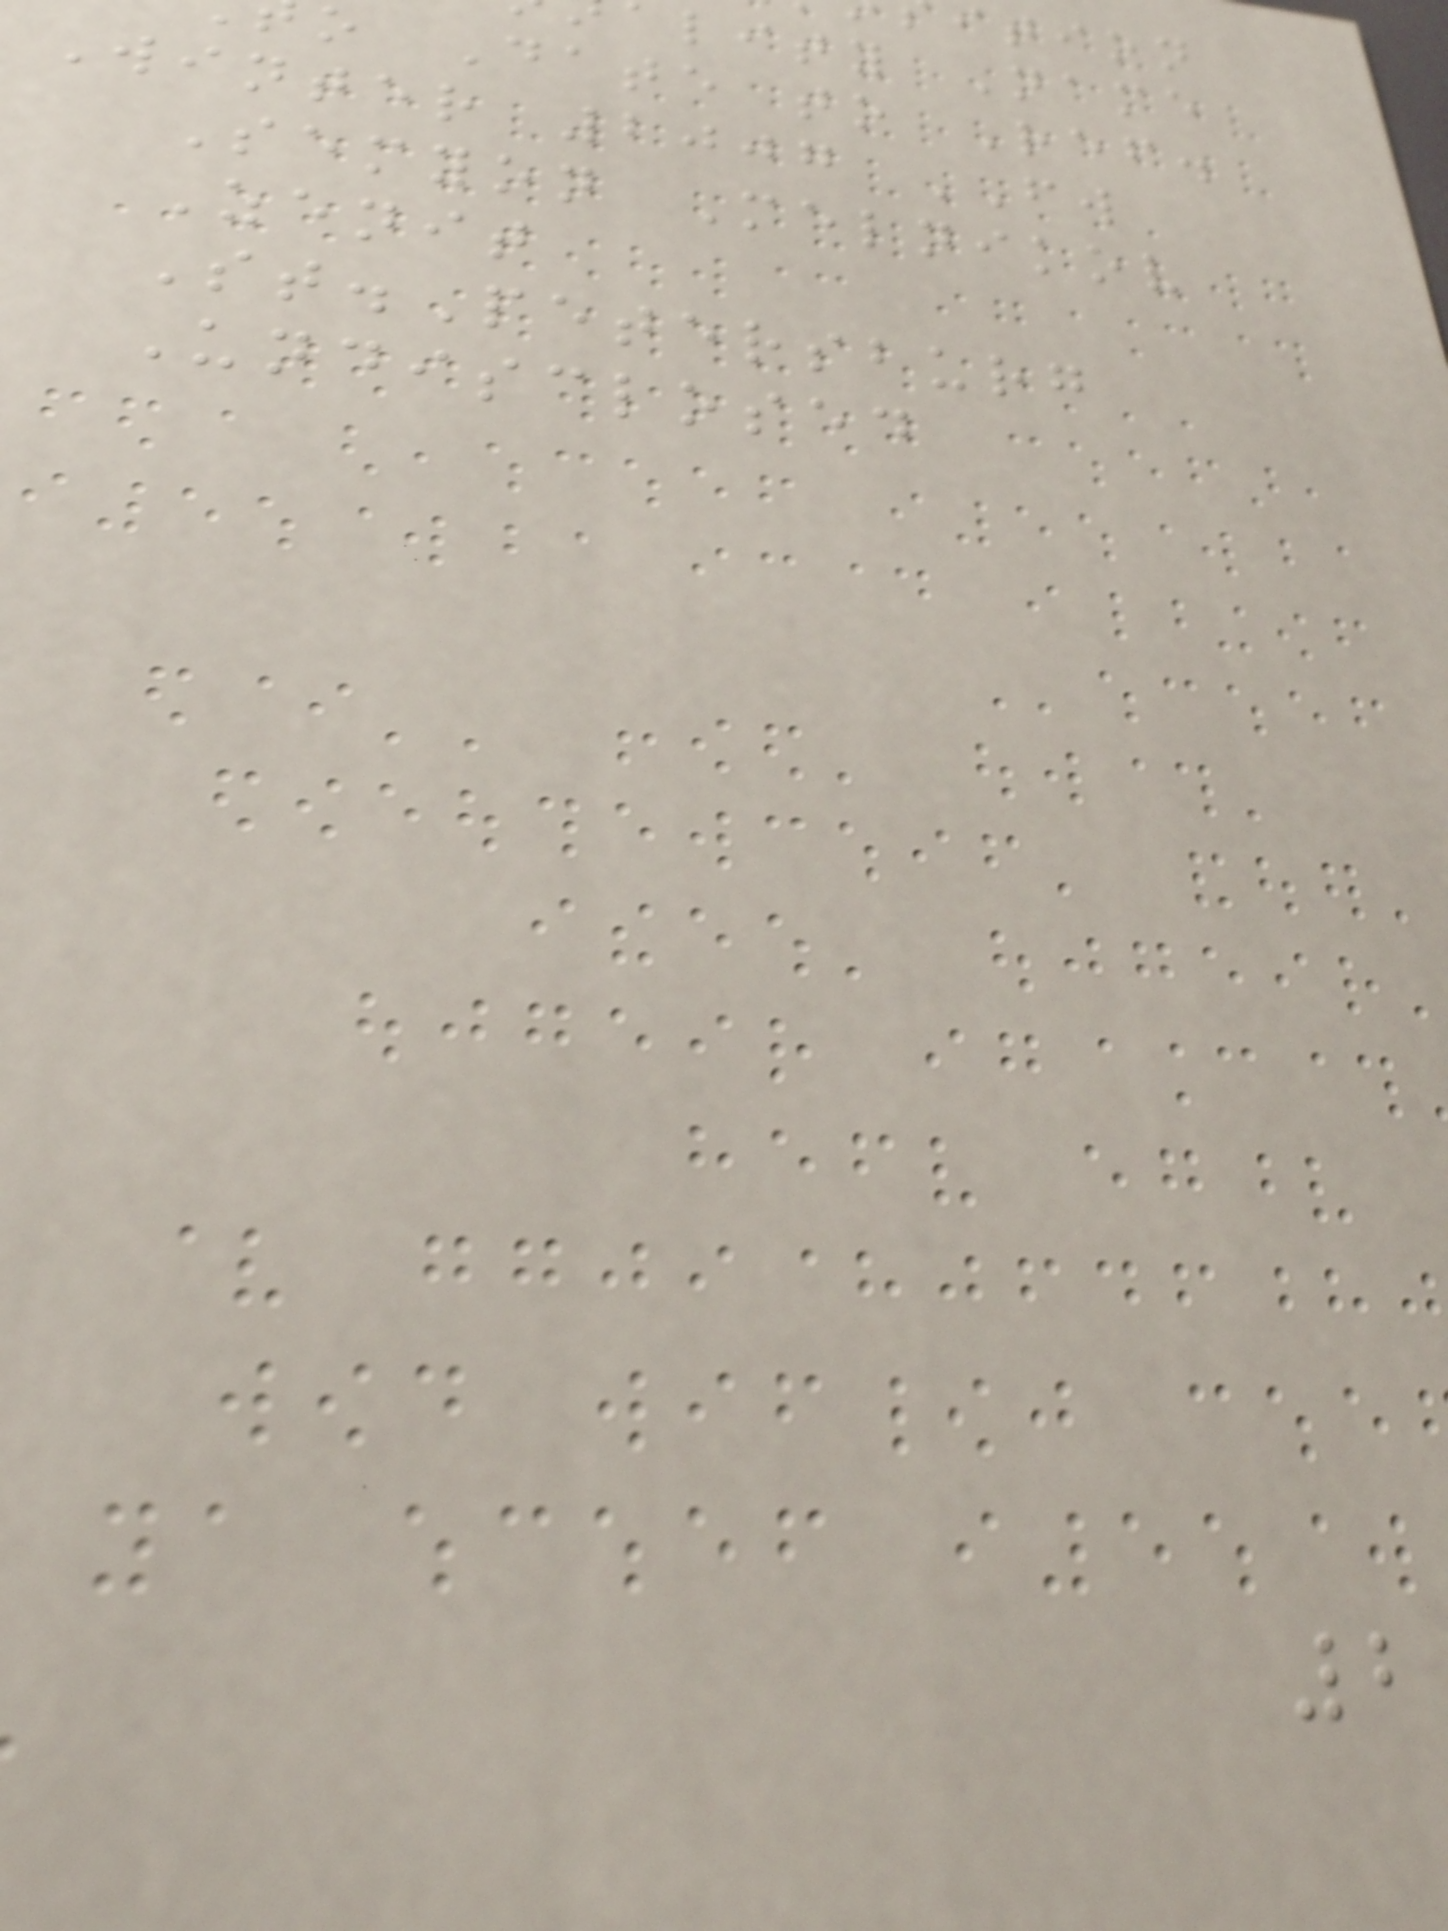ition
lity Name
o Date to Ref.
Winter 2007 FW
Semyon Melnikov
Zenit
St.Petersburg
Undisclosed
